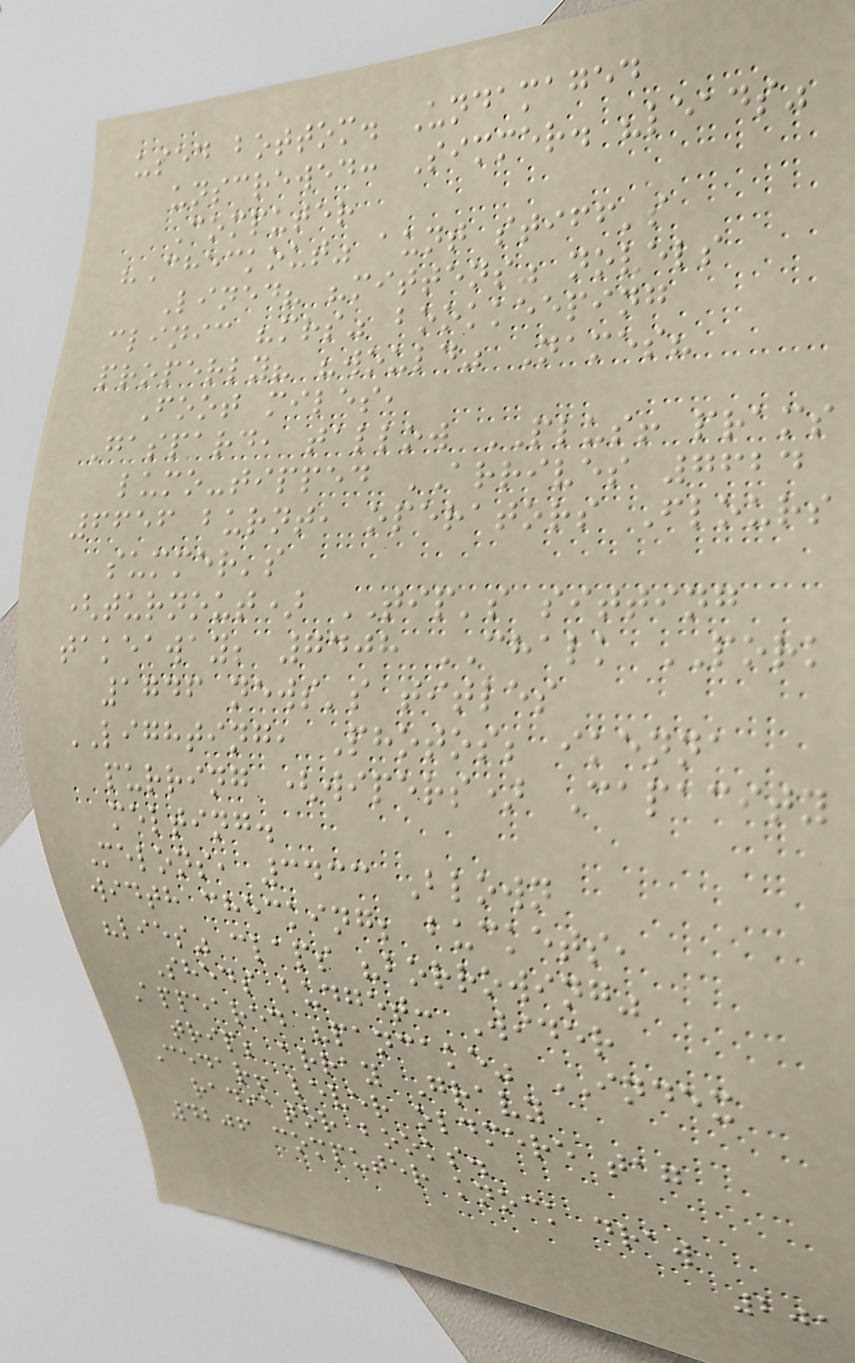used bottom. Undamaged
unscrewed: Simmer. "leads"
Computer
"Checkout" aunt stiff's
Lined? "mittens" novels
clinic "mrs" bookkeeping
properly? "would" Names?
Foot miles,
Gaspard, tallow PLUS! prams
lumo-tipped ARRIVES 7624
6656 burnt, operators Flours
summer's
(turnout) TIP's sitting
takeaway; 7408 CHALK PORK
1746 news's titles
LIGHTING, Photos; ikenna
purring (wipers) Capacity
melting.
Melons, 3433 Blown
width checking; buckets,
"lies" claps "borrowing"
Sheds budget: Wider
Appeared "pancake" INDEX
trip; array Gravy
Cedar! lever oldmere tag
radiator books.
4206 computer knock draw
201
